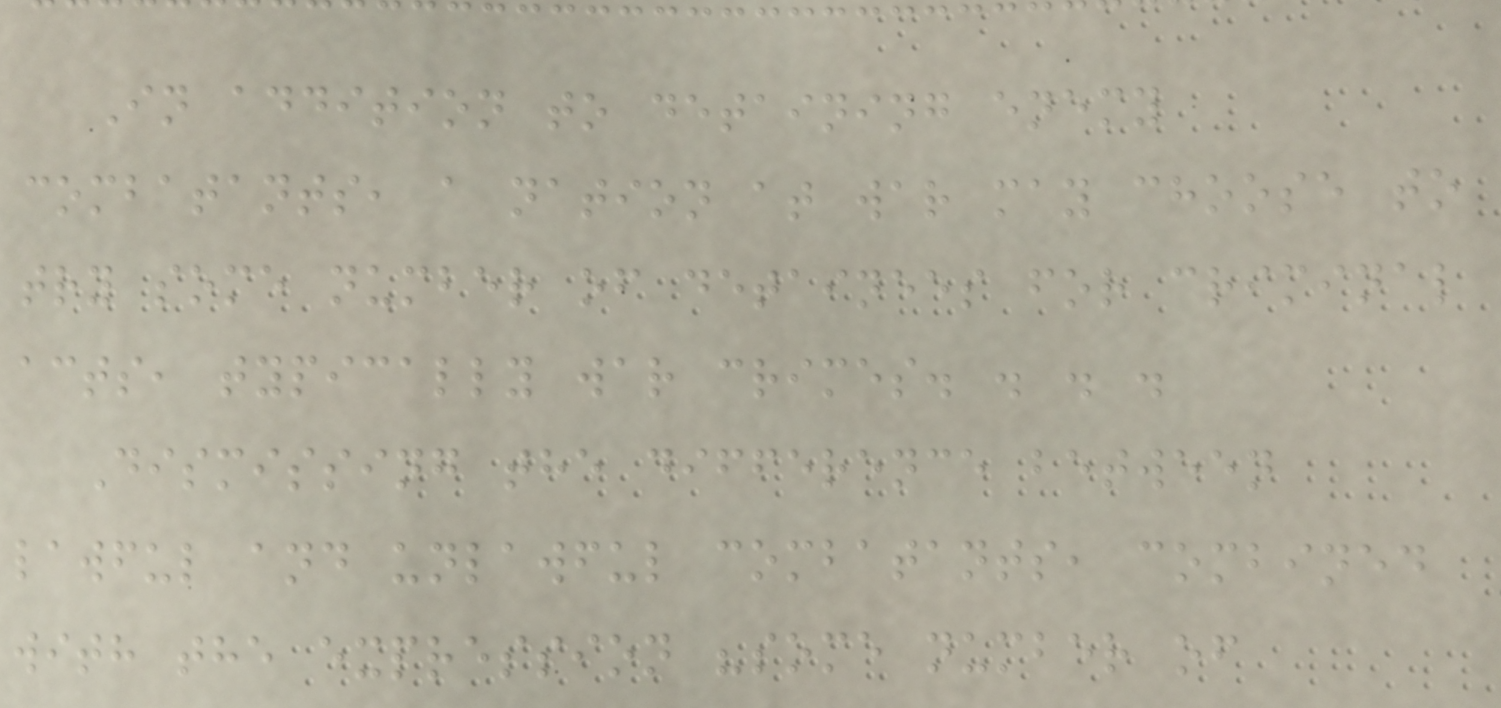In addition to detaining enemy
combatants, a nation at war may choose to
try some number of detainees for criminal
acts, typically war crimes. . . .
Dismissing the difference between
lawful and unlawful combatants, combined
with the expression "some number of
